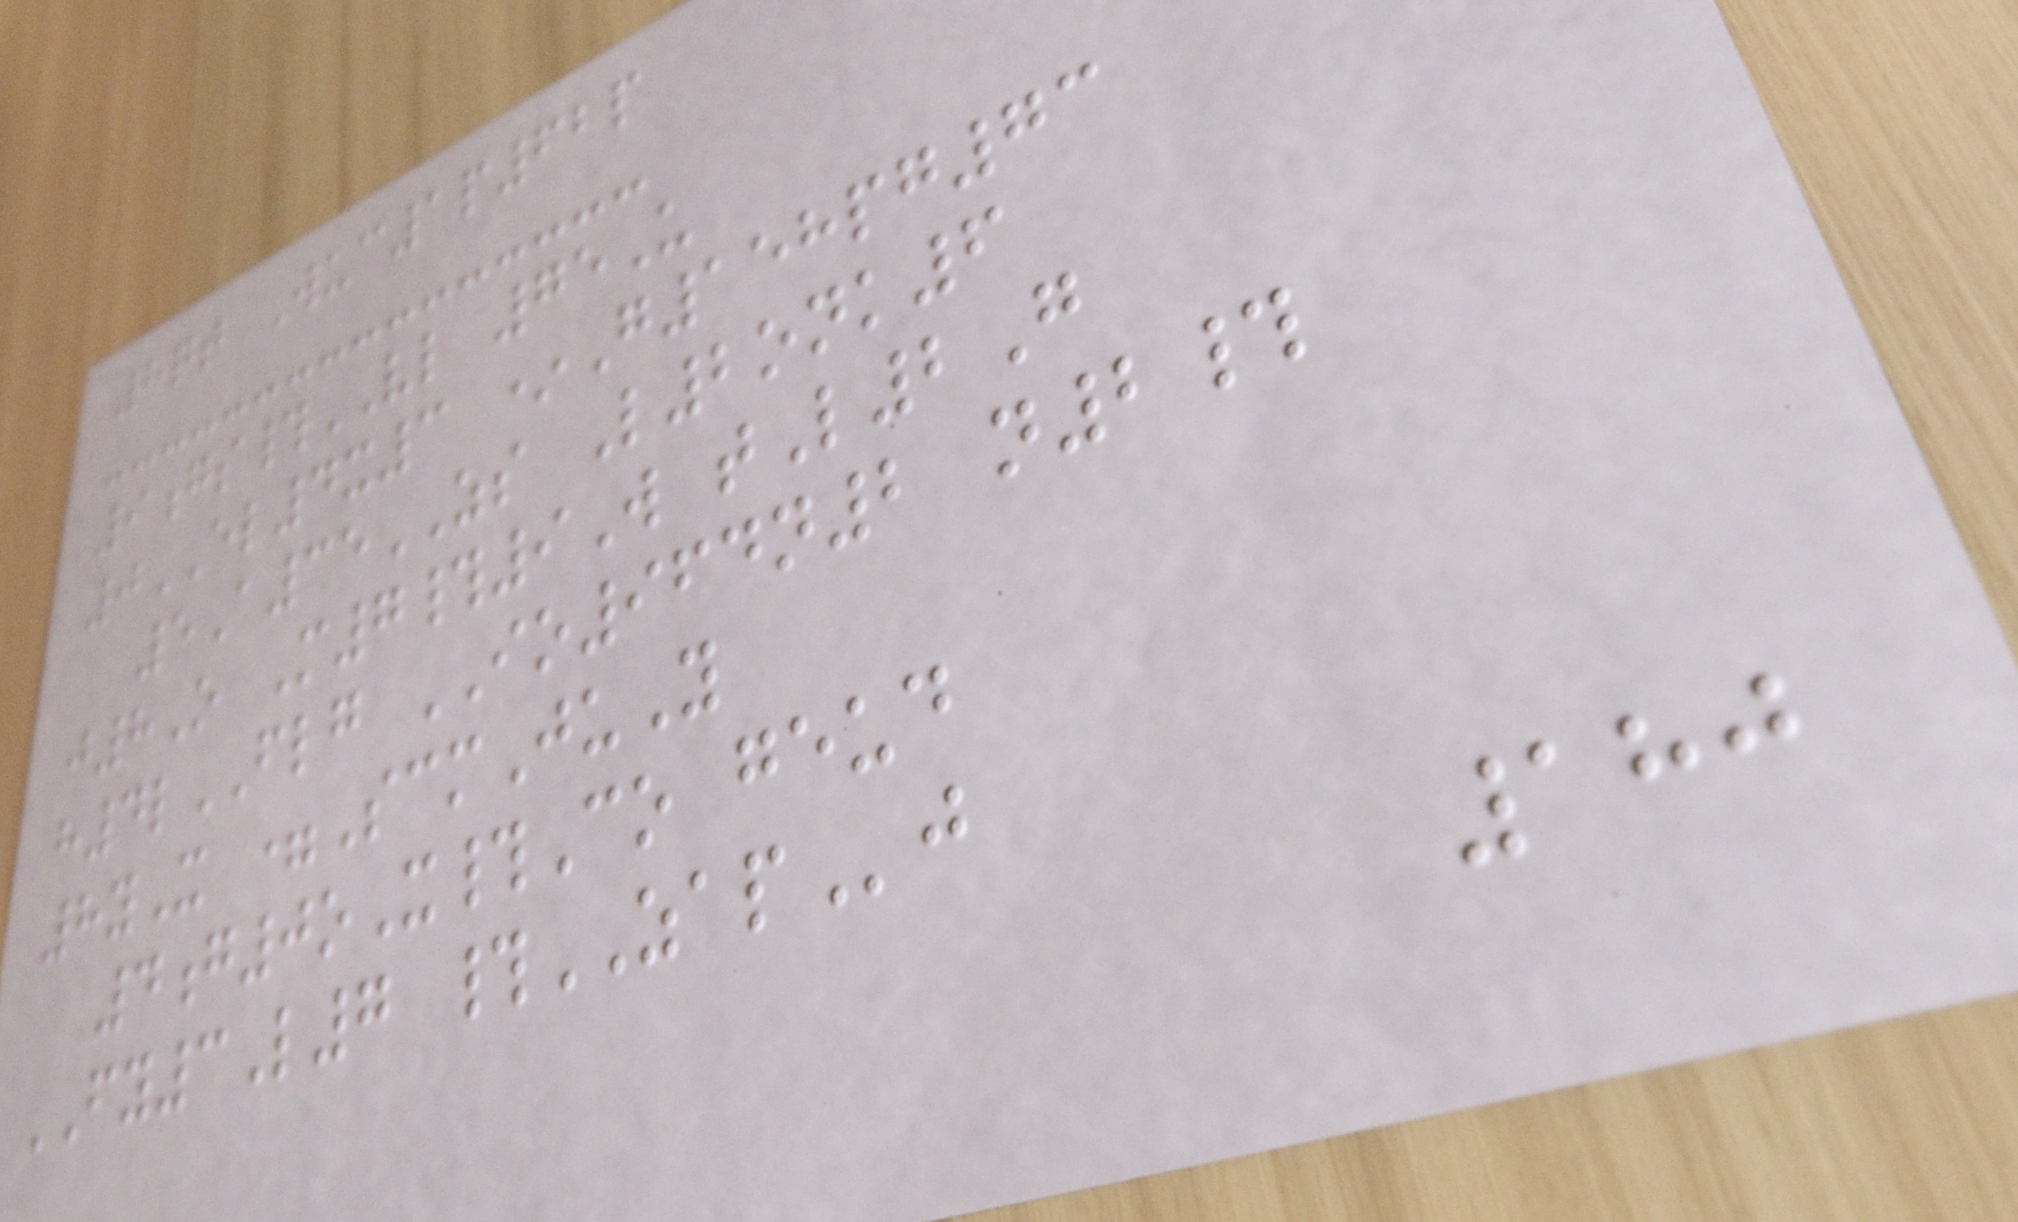8qt Wuc1p62p
9gs#VL 75U
0EL4x3 *G158pg73
5A35ZS L2onk6
j8O M7#9W tL2G
h4lFLG IO964n2 n2#
8yX =ScmJuY
4g0oX#Co geud
FY3L7 #ZAPj
180
